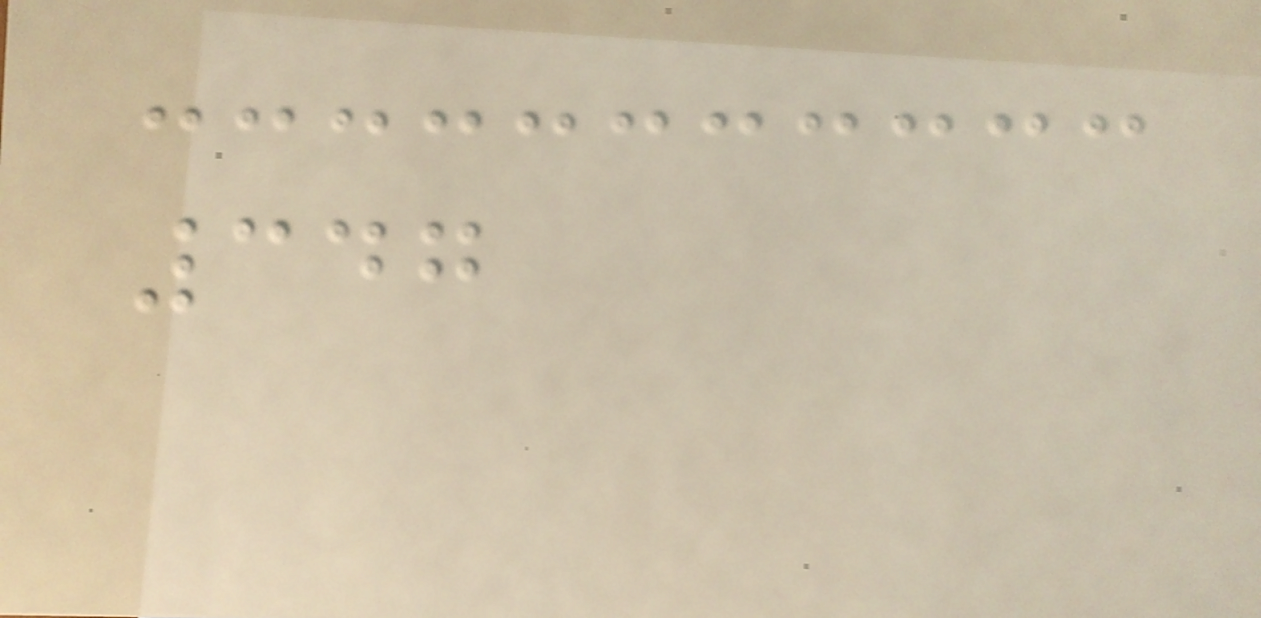347
